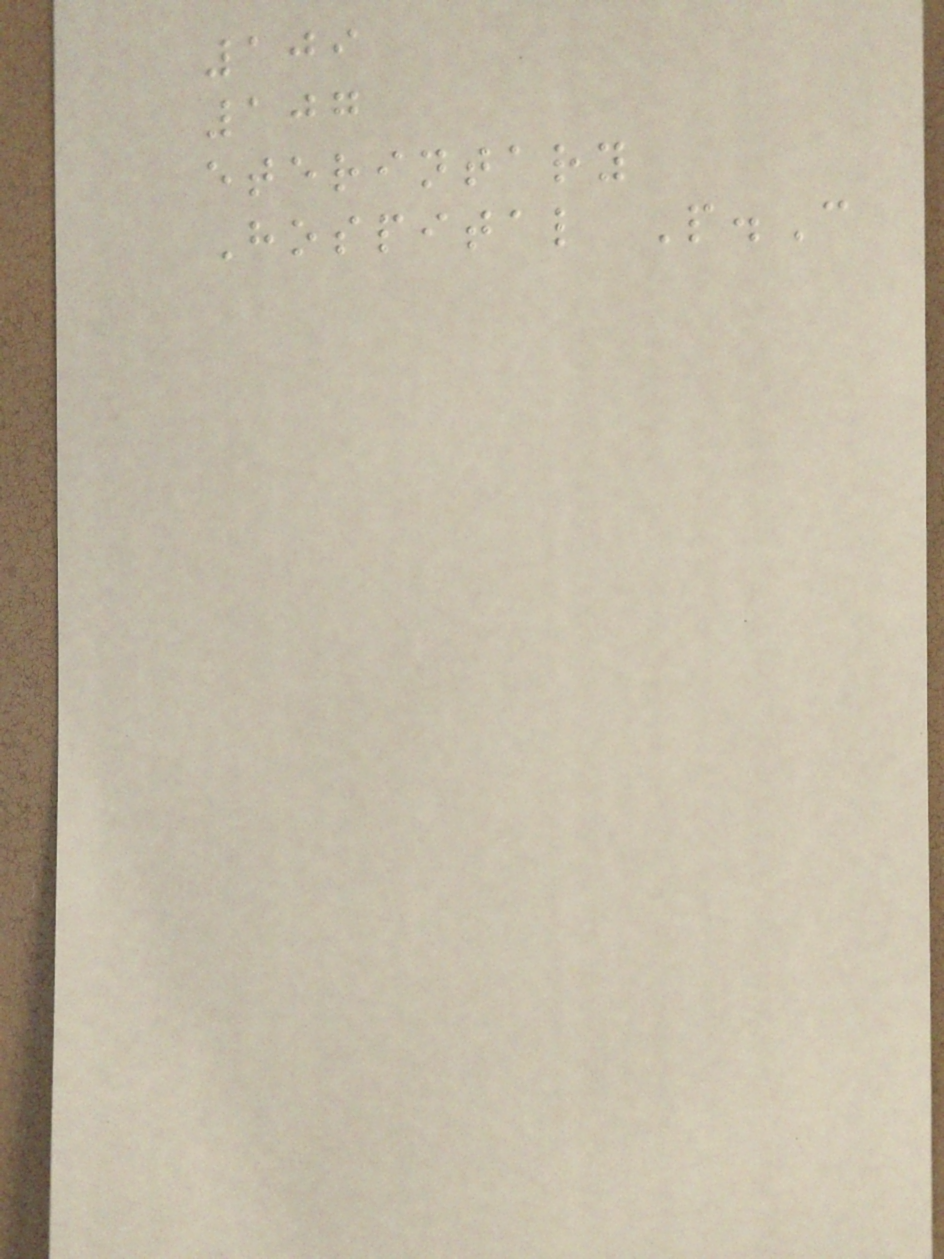109
107
eterintary
Hospital P.C
